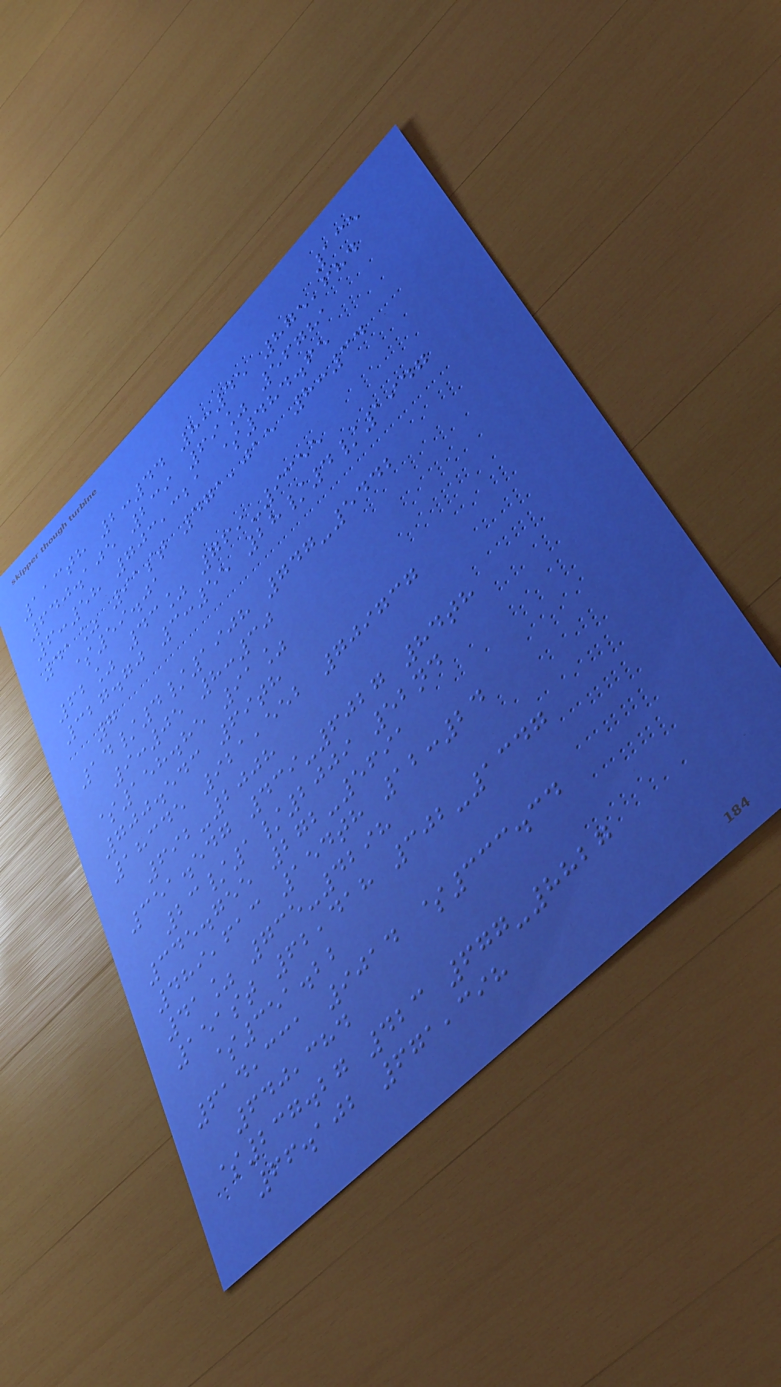135
113th 2:44 8:45 875,684
640.105 239 69% 56781
6:58 703,321 $484.65
41% 91st 471,015 8:34
$59.01
62% 43% 769-9355
327.70 3:55 28/4/1947
7
14/4/1908 747-5442
9:05 8:30
$158.85 91%
700.543 69th
18345 921,552 709737
692-2008
351.547 439-6027 84th
23/1/2009 52nd
345.755 272-5691
489,613 154th 12:24
41% 735-4298
151st 62,418 302-1347
$351.22
614,331 9014 $333.34
640,384
$237.27 423 677-8827
66.102 671,398
